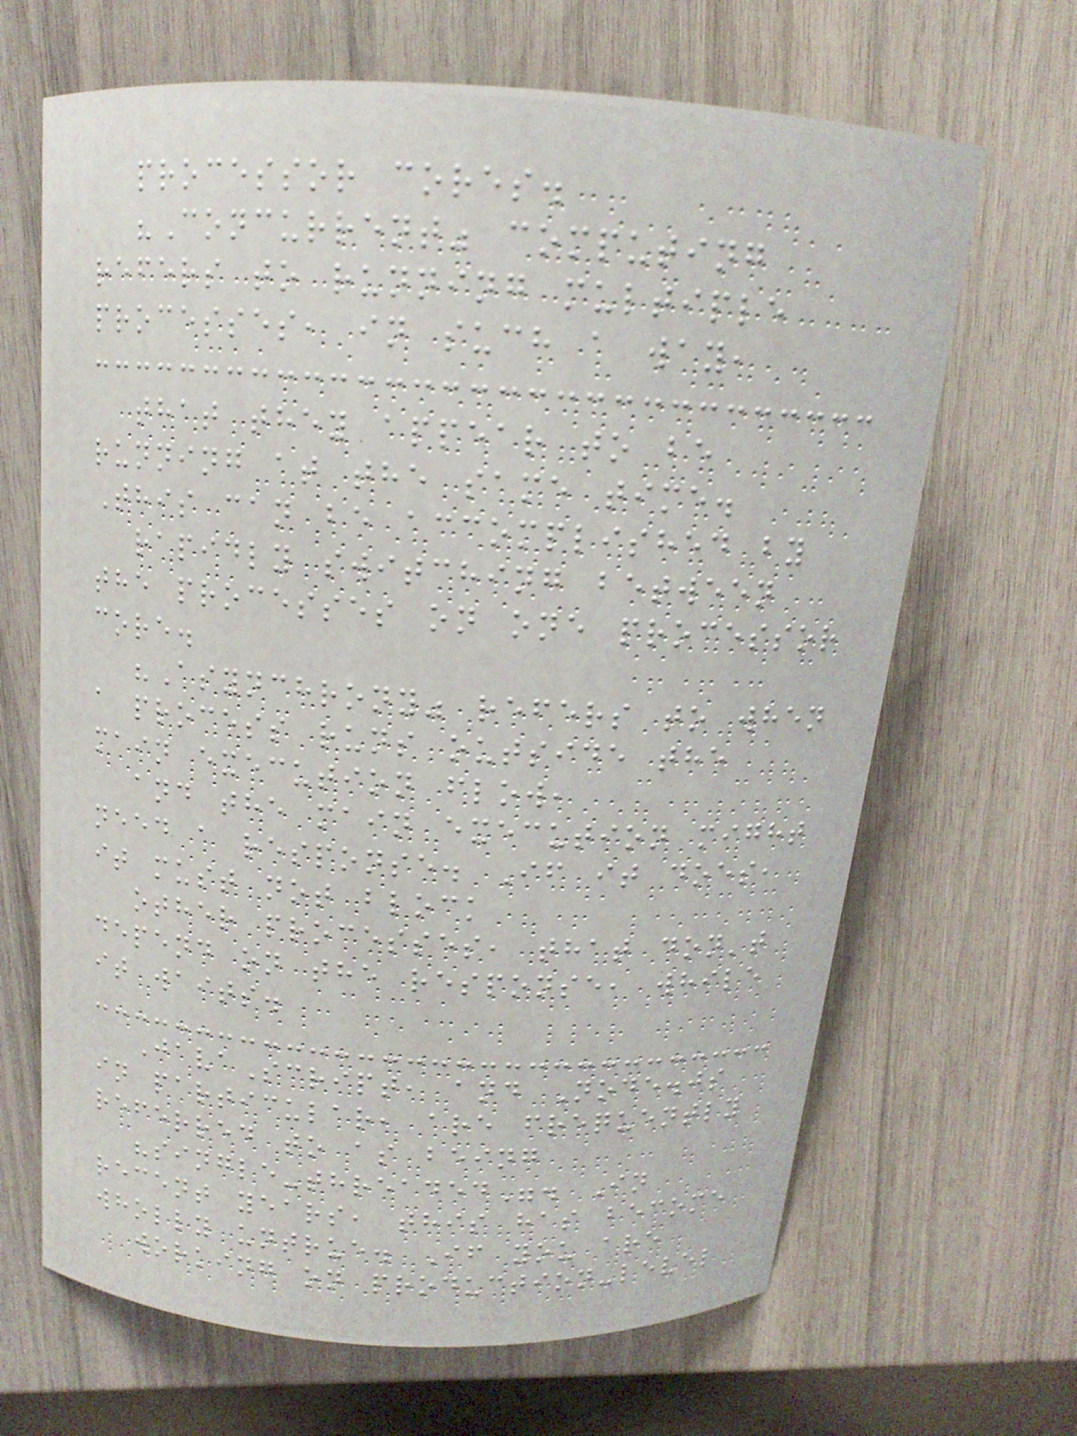processor cores.
"Concurrent" computing
refers to running multiple
processes, in such a way,
that they appear to be
running at the same time.
This can be accomplished by
rapidly switching between
the processes on one processor
core.
"Asynchrony" refers to when
a process runs outside the
main execution flow,
and the main execution might
need a response. If it does,
it must not block
other processes, that don't
depend on the response, while
it waits.
JavaScript, and Node.js
in particular, are frequently
referred to as being
"single-threaded". In
recent years, this has become
wholly untrue. If you are
working on production-level
